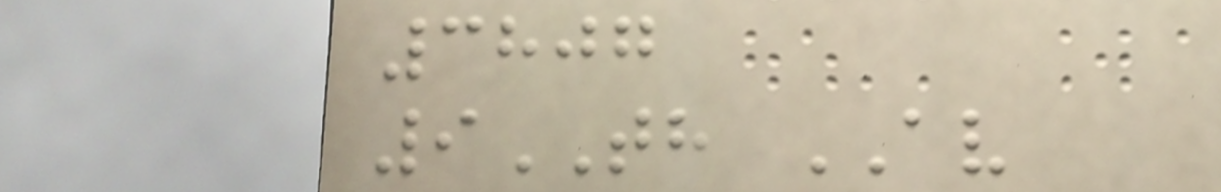3807
9TH AV
